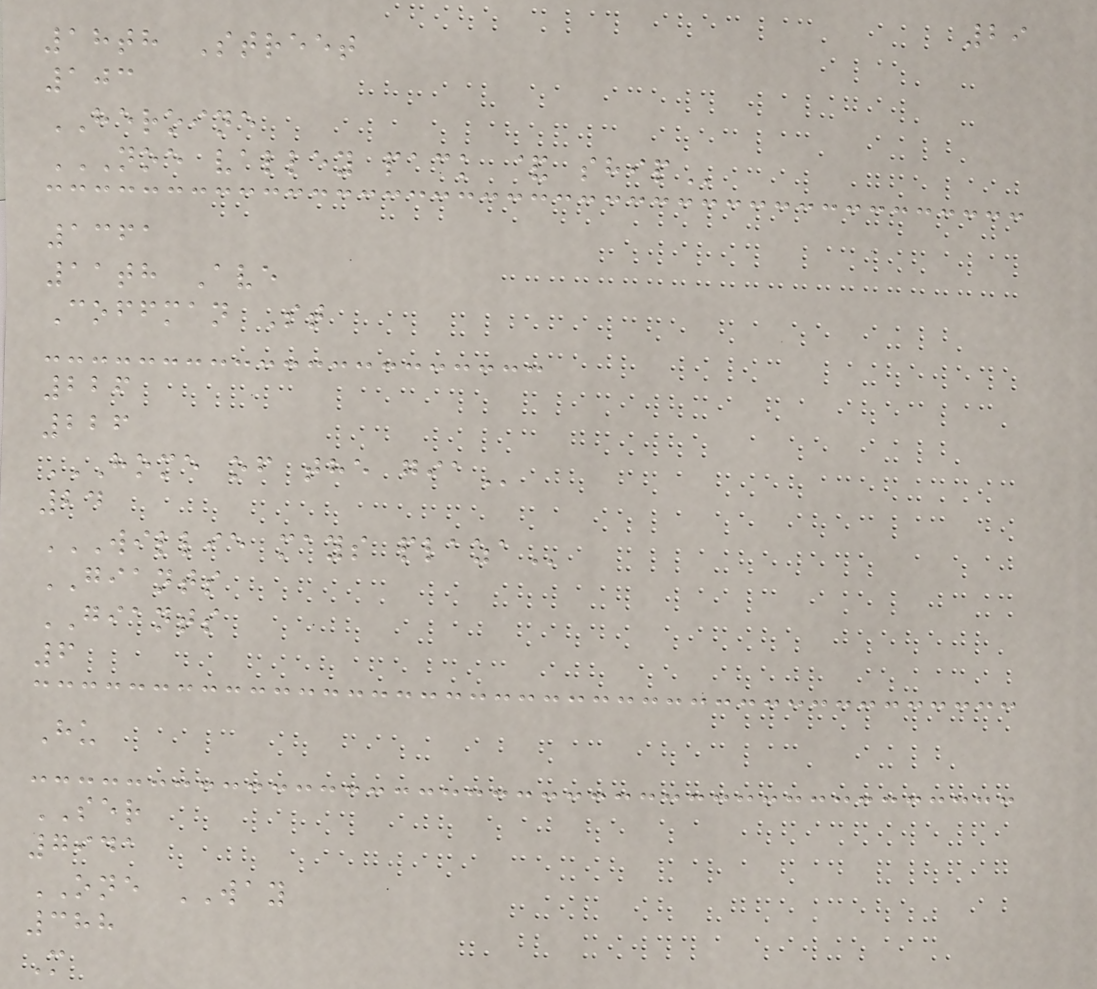29
18th Street
103
HEROINE
NOE VALLEY PACK & SHIP
1361
11th Ave
Coffman St
226
226
HOME OF THE GIA
24
WILLIE MAYS PLAZA
GIANTS
GIANTS
6
Hu
SER
7941
ONE WAY
388
M
